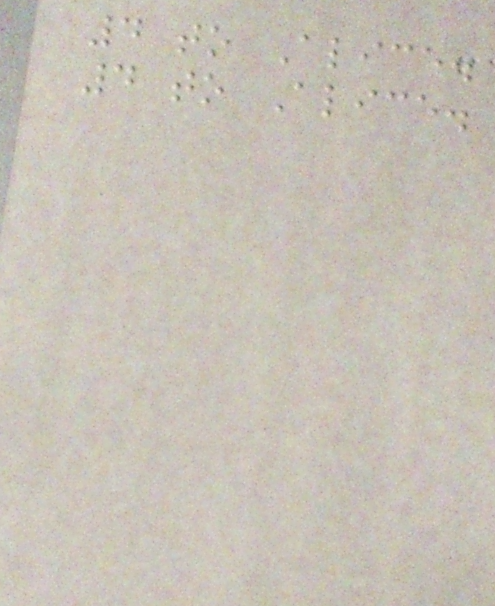4 to Alice.
4 to Alice.
